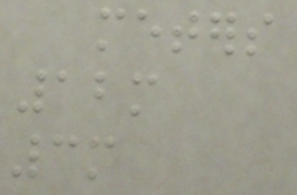meters
12m
3m
